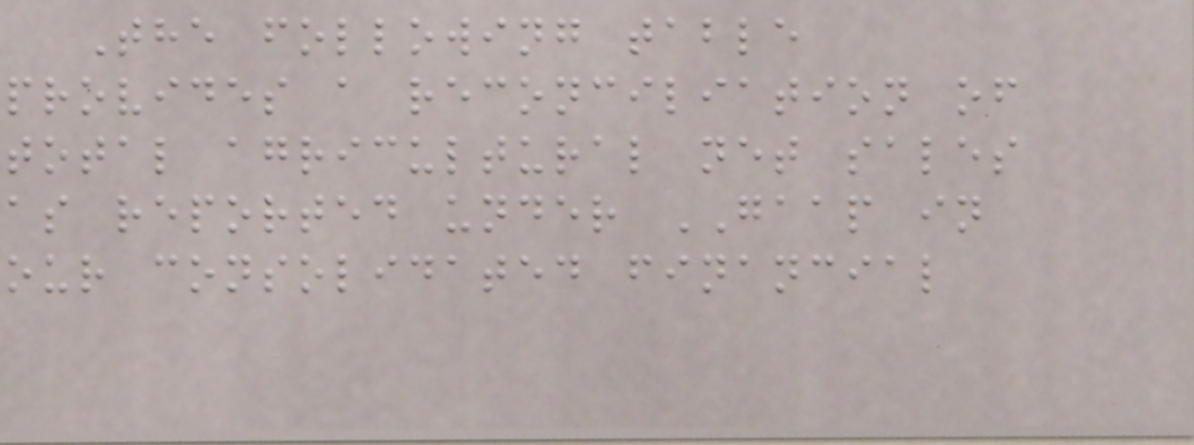The following table
provides a reconciliation of
total agricultural net sales
as reported under GAAP in
our consolidated financial
